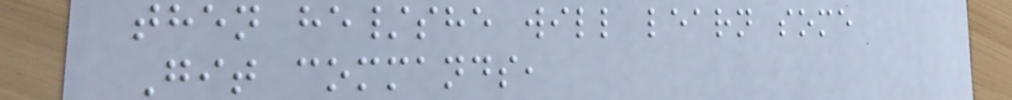then he/she will learn some
Git commands,
